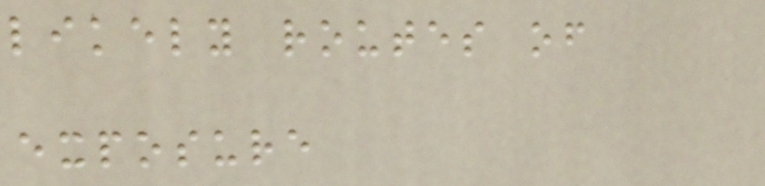likely routes of
exposure
